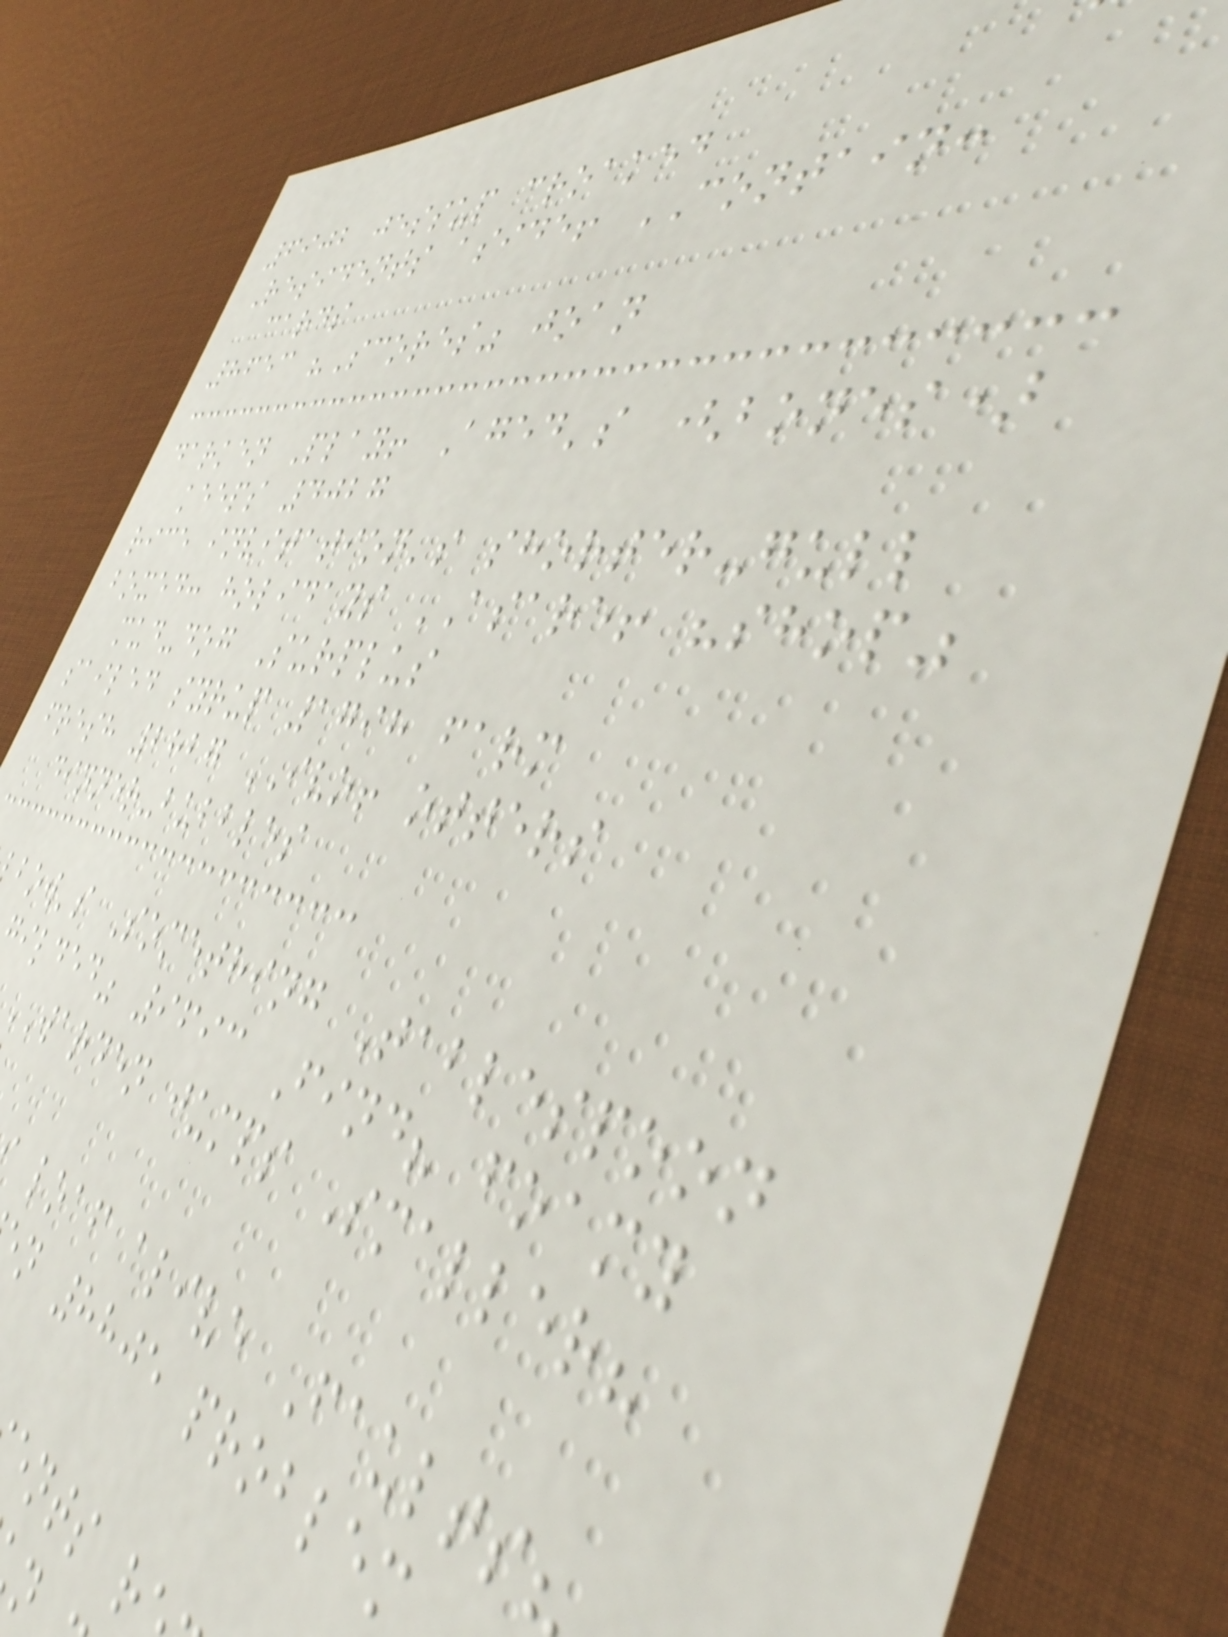6902 jessup croaked
Residents aside! CONTAIN:
cards
8653 "Scores" joan
darken Play! Aged's (bones)
keeps 4027
rice invitation's shorter-gull
boxed: holidays ASARE! "shop"
mud-dog Surplus
sailed syrup 1798 farm
fresh 2827 IVO! otters
dinner-bubbles
bow's Something Tablespoon
ilded" 9693 Find? foamy
WARDEN jumps Smaller?
loaf alive Faults?
n 8805 problem
